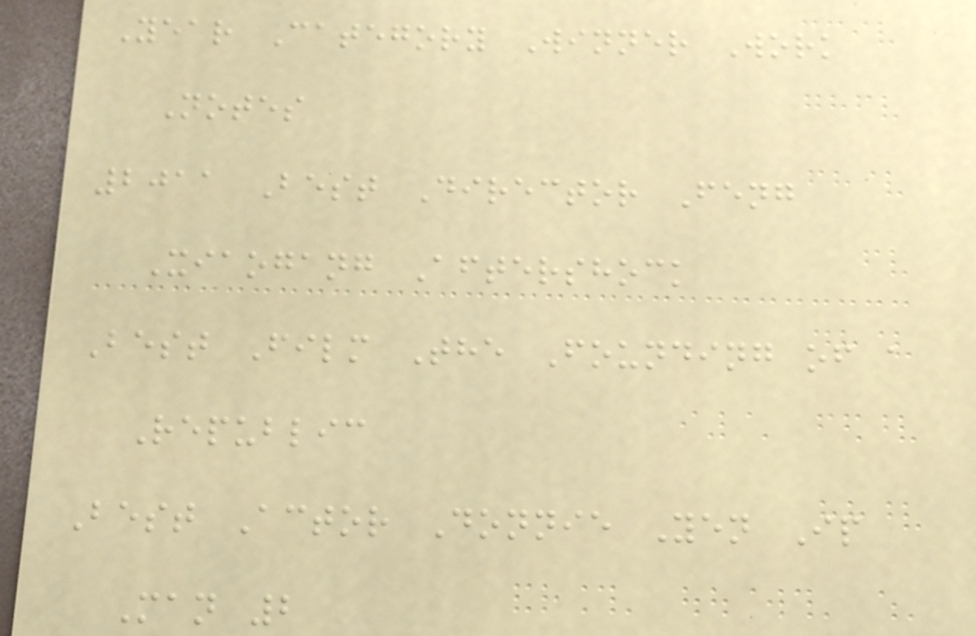Year Category Winner Work
Notes
2011 Best Director Feng
Xiaogang Aftershock
Best Film The Founding of a
Republic
Best Actor Donnie Yen Ip
Man 2
